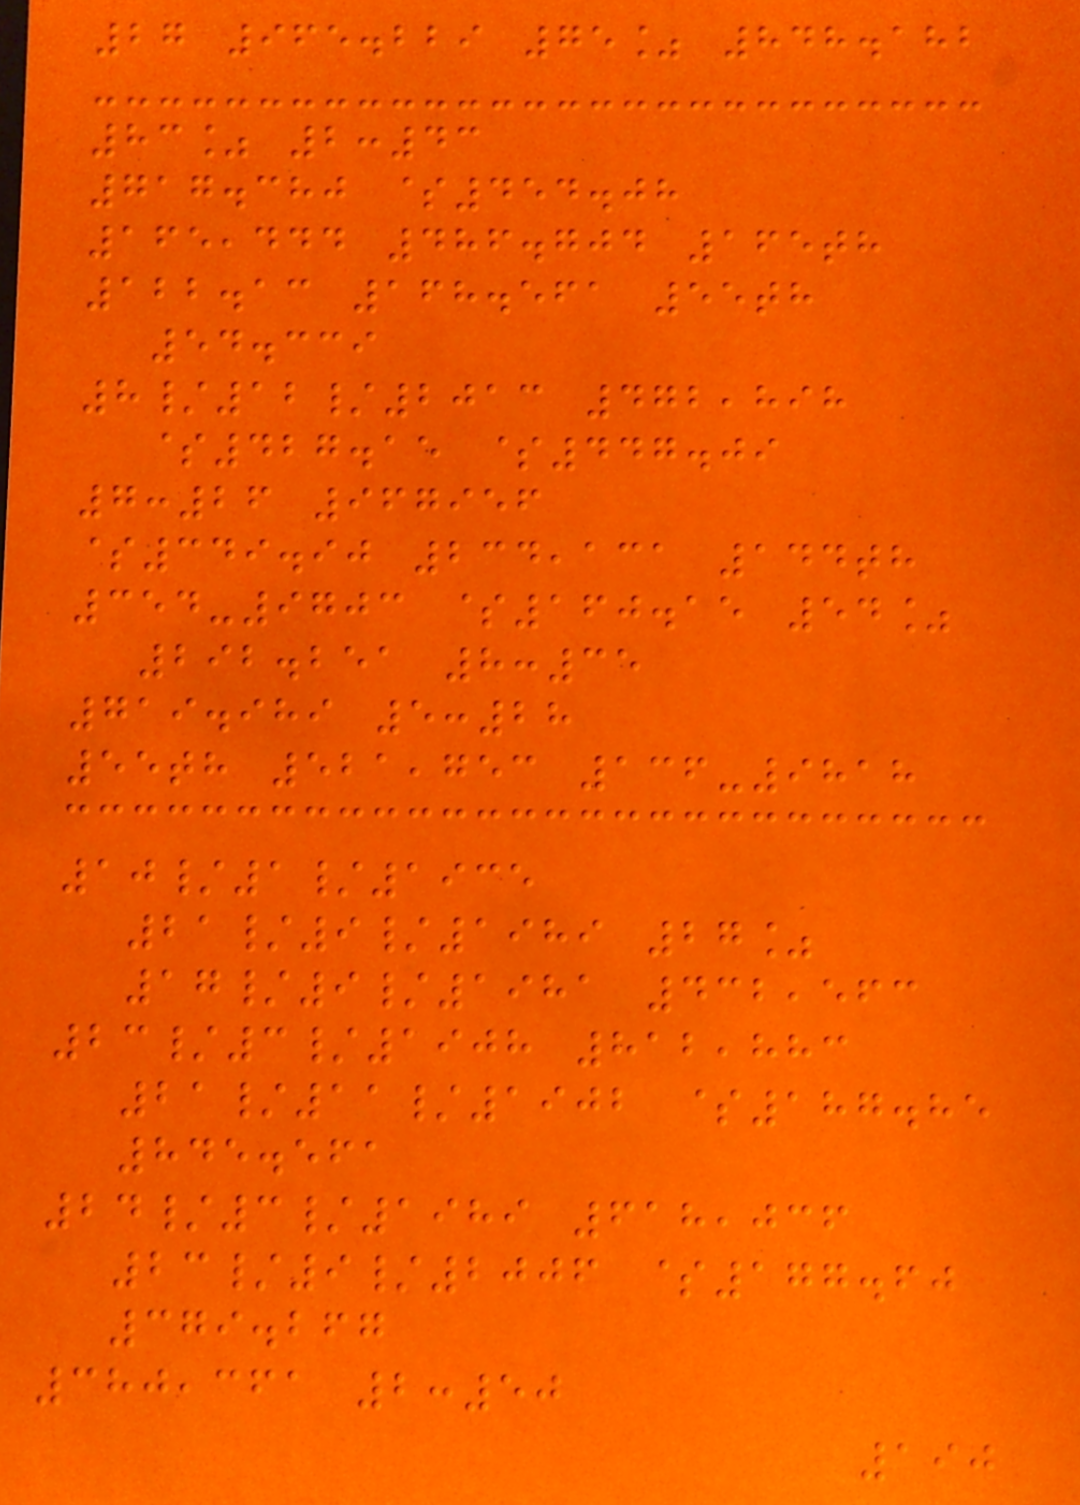27 965.229 75% 848.182
83% 2:43
717.380 $454.08
165,444 486.704 165th
122.13 168.561 55th
54.339
8/12/2013 472,898
$427.15 $447.09
7:26 967956
$349.90 234,131 144th
354-9703 $160.15 54%
292.251 8:35
719.989 5:28
55th 521,753 136-9818
10/1/1935
21/9/1989 27%
17/9/1981 432,563
23/3/1908 812,883
21/11/1902 $187.85
845.561
24/3/1989 618,036
23/9/2006 $177.60
379.267
380,361 2:50
190
